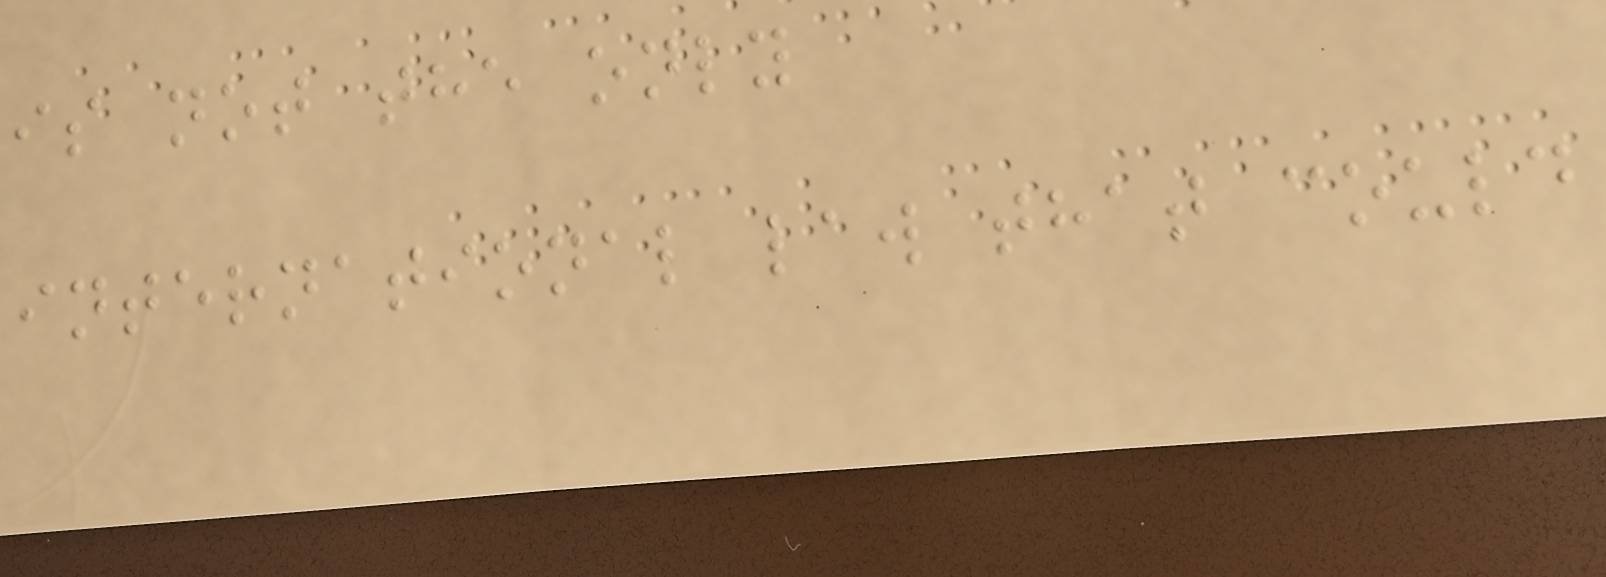is not the only
international law that could
